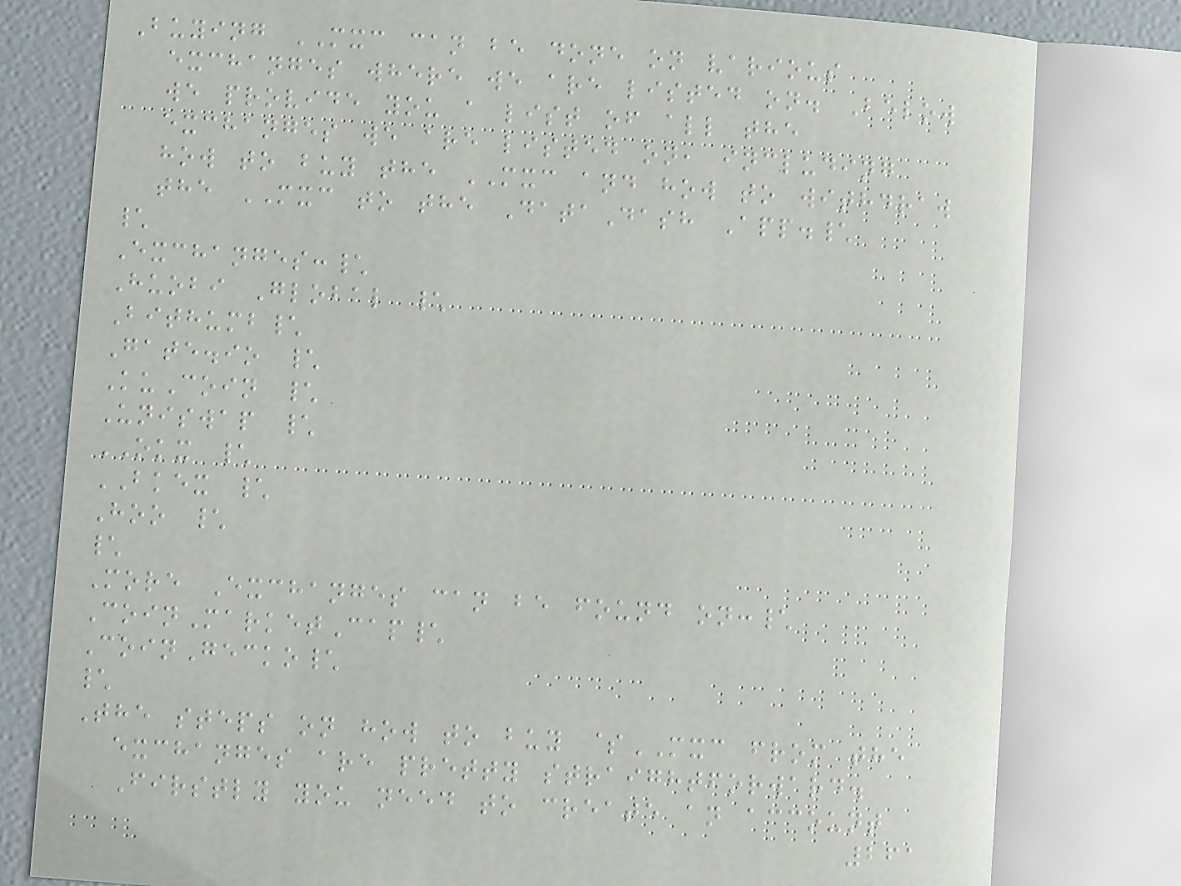Buying MXC can be done on various
exchanges where we are listed on. Below
we provide you a list of all the
exchanges we are listed on, including
how to buy the MXC and how to withdraw
the MXC to the DataDash App.\
\
Exchanges:\
Huobi Global \
Bithumb\
Gate.io \
KuCoin \
Uniswap \
OKX \
BKEX \
Hoo \
\
More Exchanges can be found on:\
CoinMarketCap\
CoinGecko\
\
The steps on how to buy $MXC from the
exchanges are pretty straightforward.
Firstly you need to create an account
261
